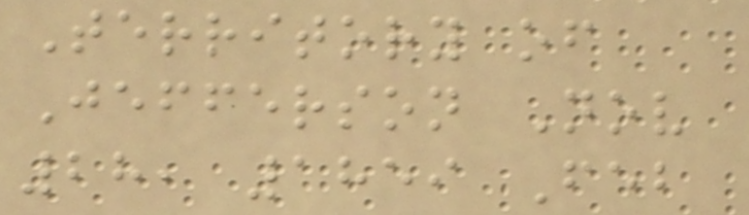Territory of
Jefferson Nov
28, 1859 Feb
